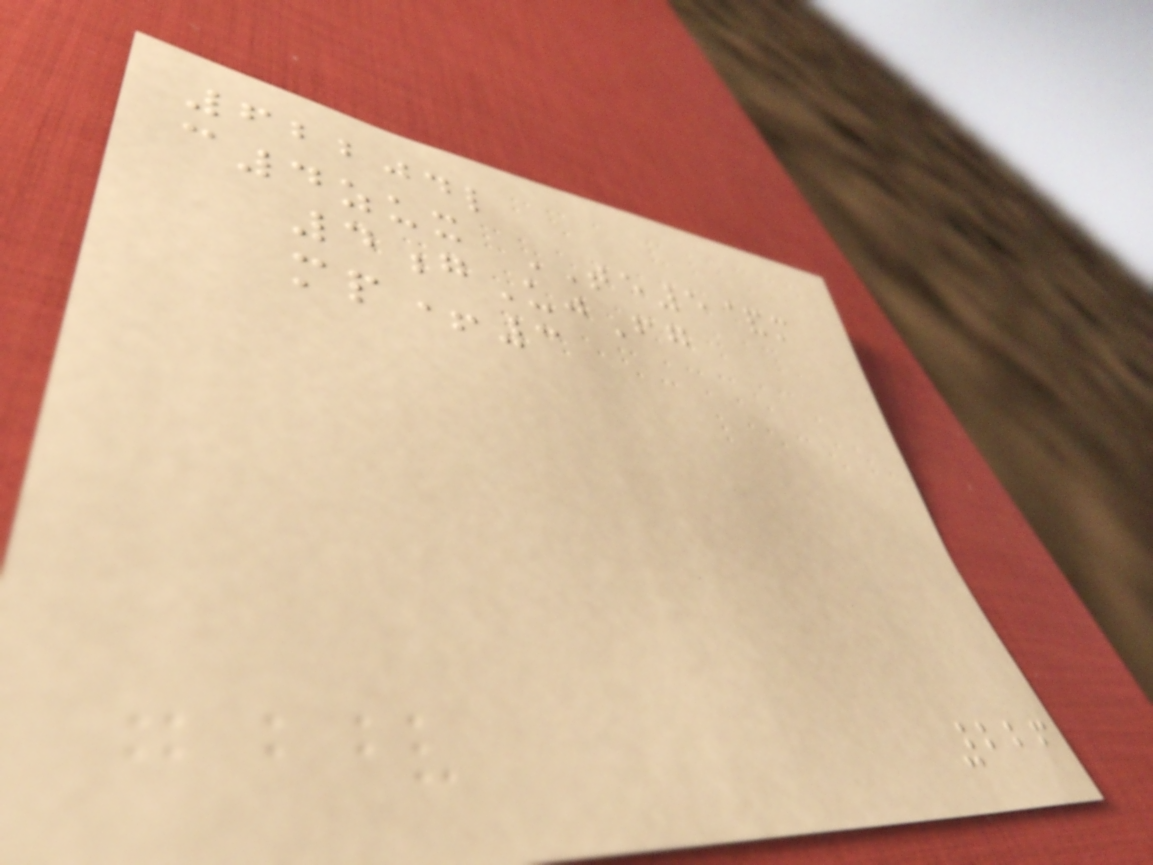62204l
c4zux TE5&m
4gUjFg
mp+3
226
